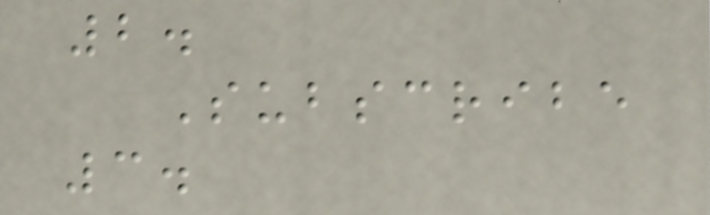2.
Subscribe
3.
